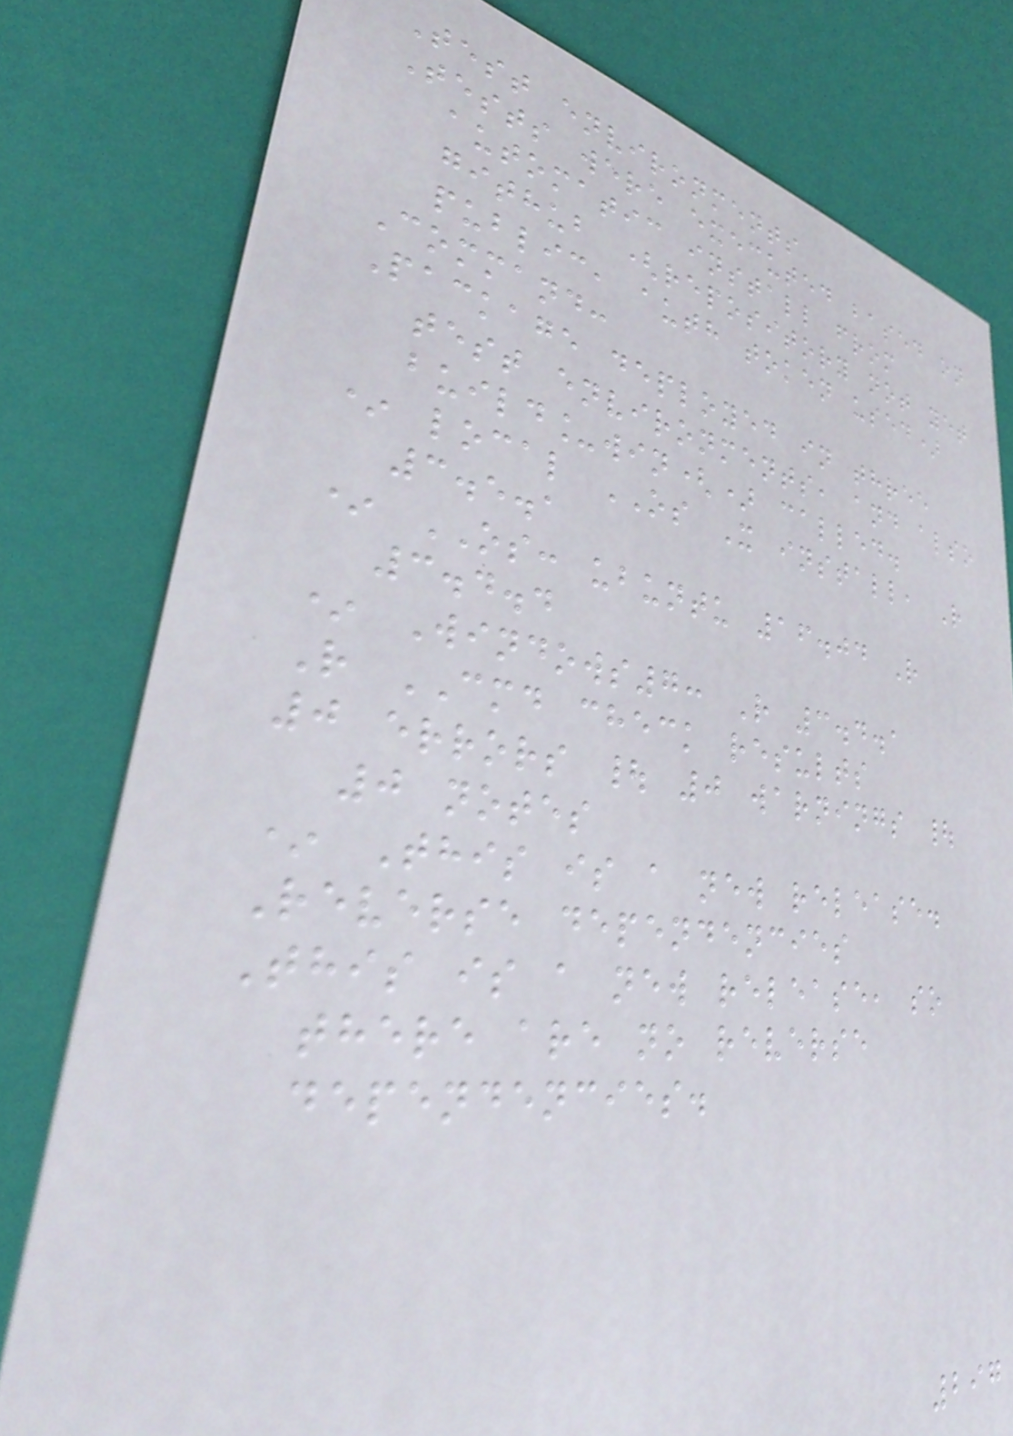Test environments
Tests were executed based on
automatic install from
github (repository not yet
public, auth token used)
Command:
Package deployed in three
test environments, and also
build_win() called.
* local OS X install, R
3.5.1
* OS: ubuntu 16.04 R
3.4.4
* Windows7: R 3.4.1
R CMD check results
0 errors | 0 warnings |
0 notes
* This is a new release.
Reverse dependencies
This is a new release, so
there are no reverse
dependencies.
297
